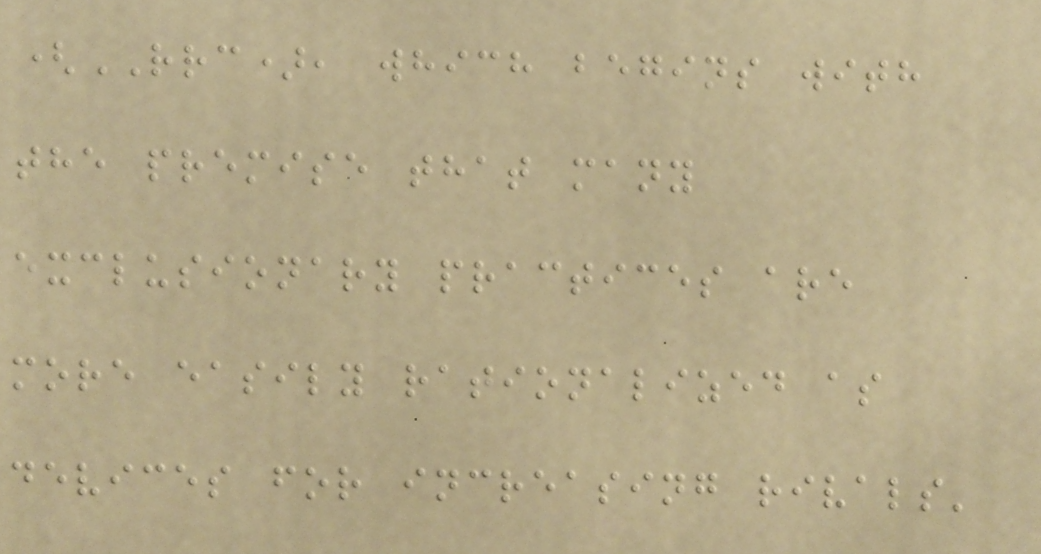(RRC), which begins with
the premise that many
exclusionary practices are
more easily rationalized as
devices for increasing rivals'
